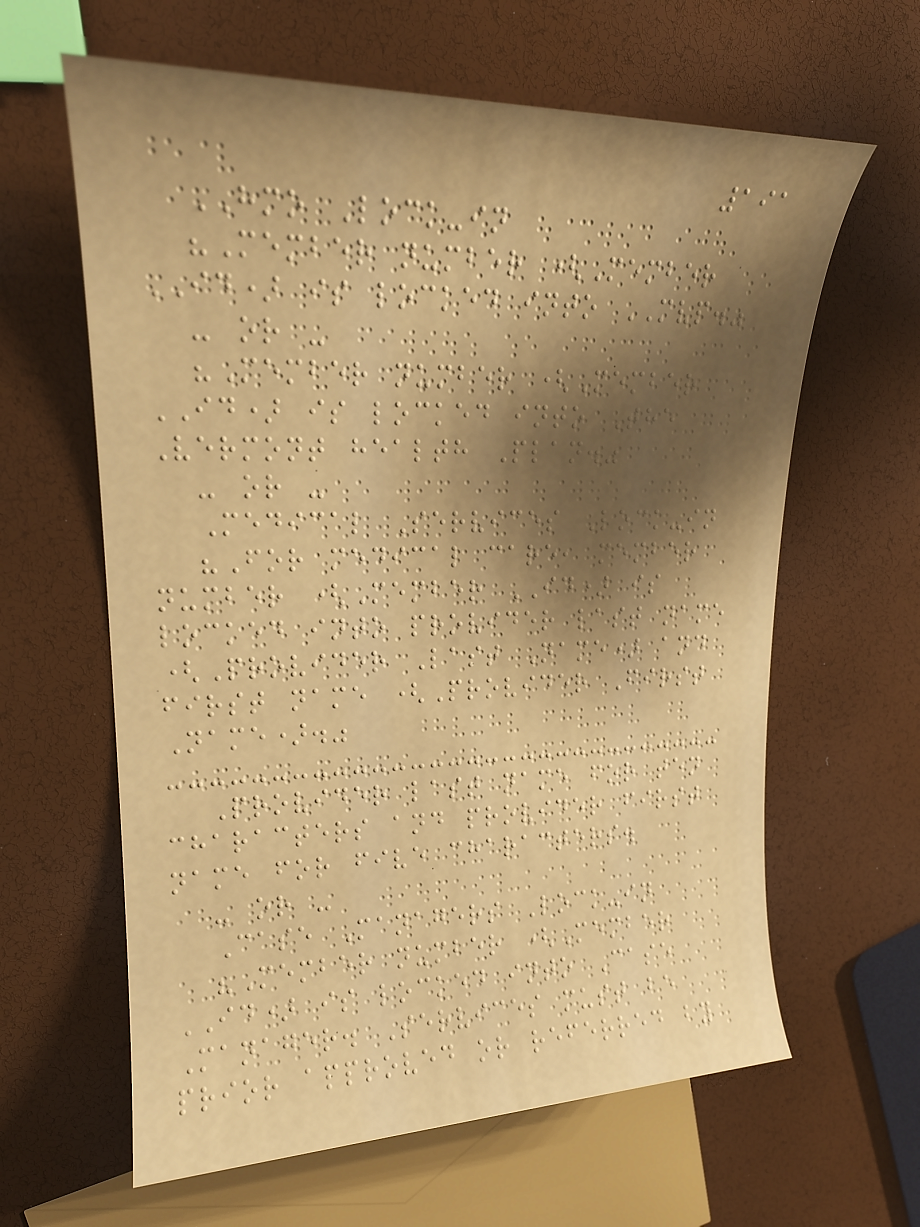191
HMO Lock-in
"Member number (Member
ID) is locked into MVP."
- or -
"Member number (Member
ID) is locked into The
Vermont health Plan."
- or -
Medical Services Lock-in
"For medical care, member
number (Member ID) is
locked into provider last name
(Provider Last Name) and
first name (Provider First
Name)."
Provider last name for ten
characters and provider first
name for five characters.
- or -
Case Managers Lock-in
"Member number (Member
ID) is locked into Case
Manager. Services must be
prior approved or referred by
